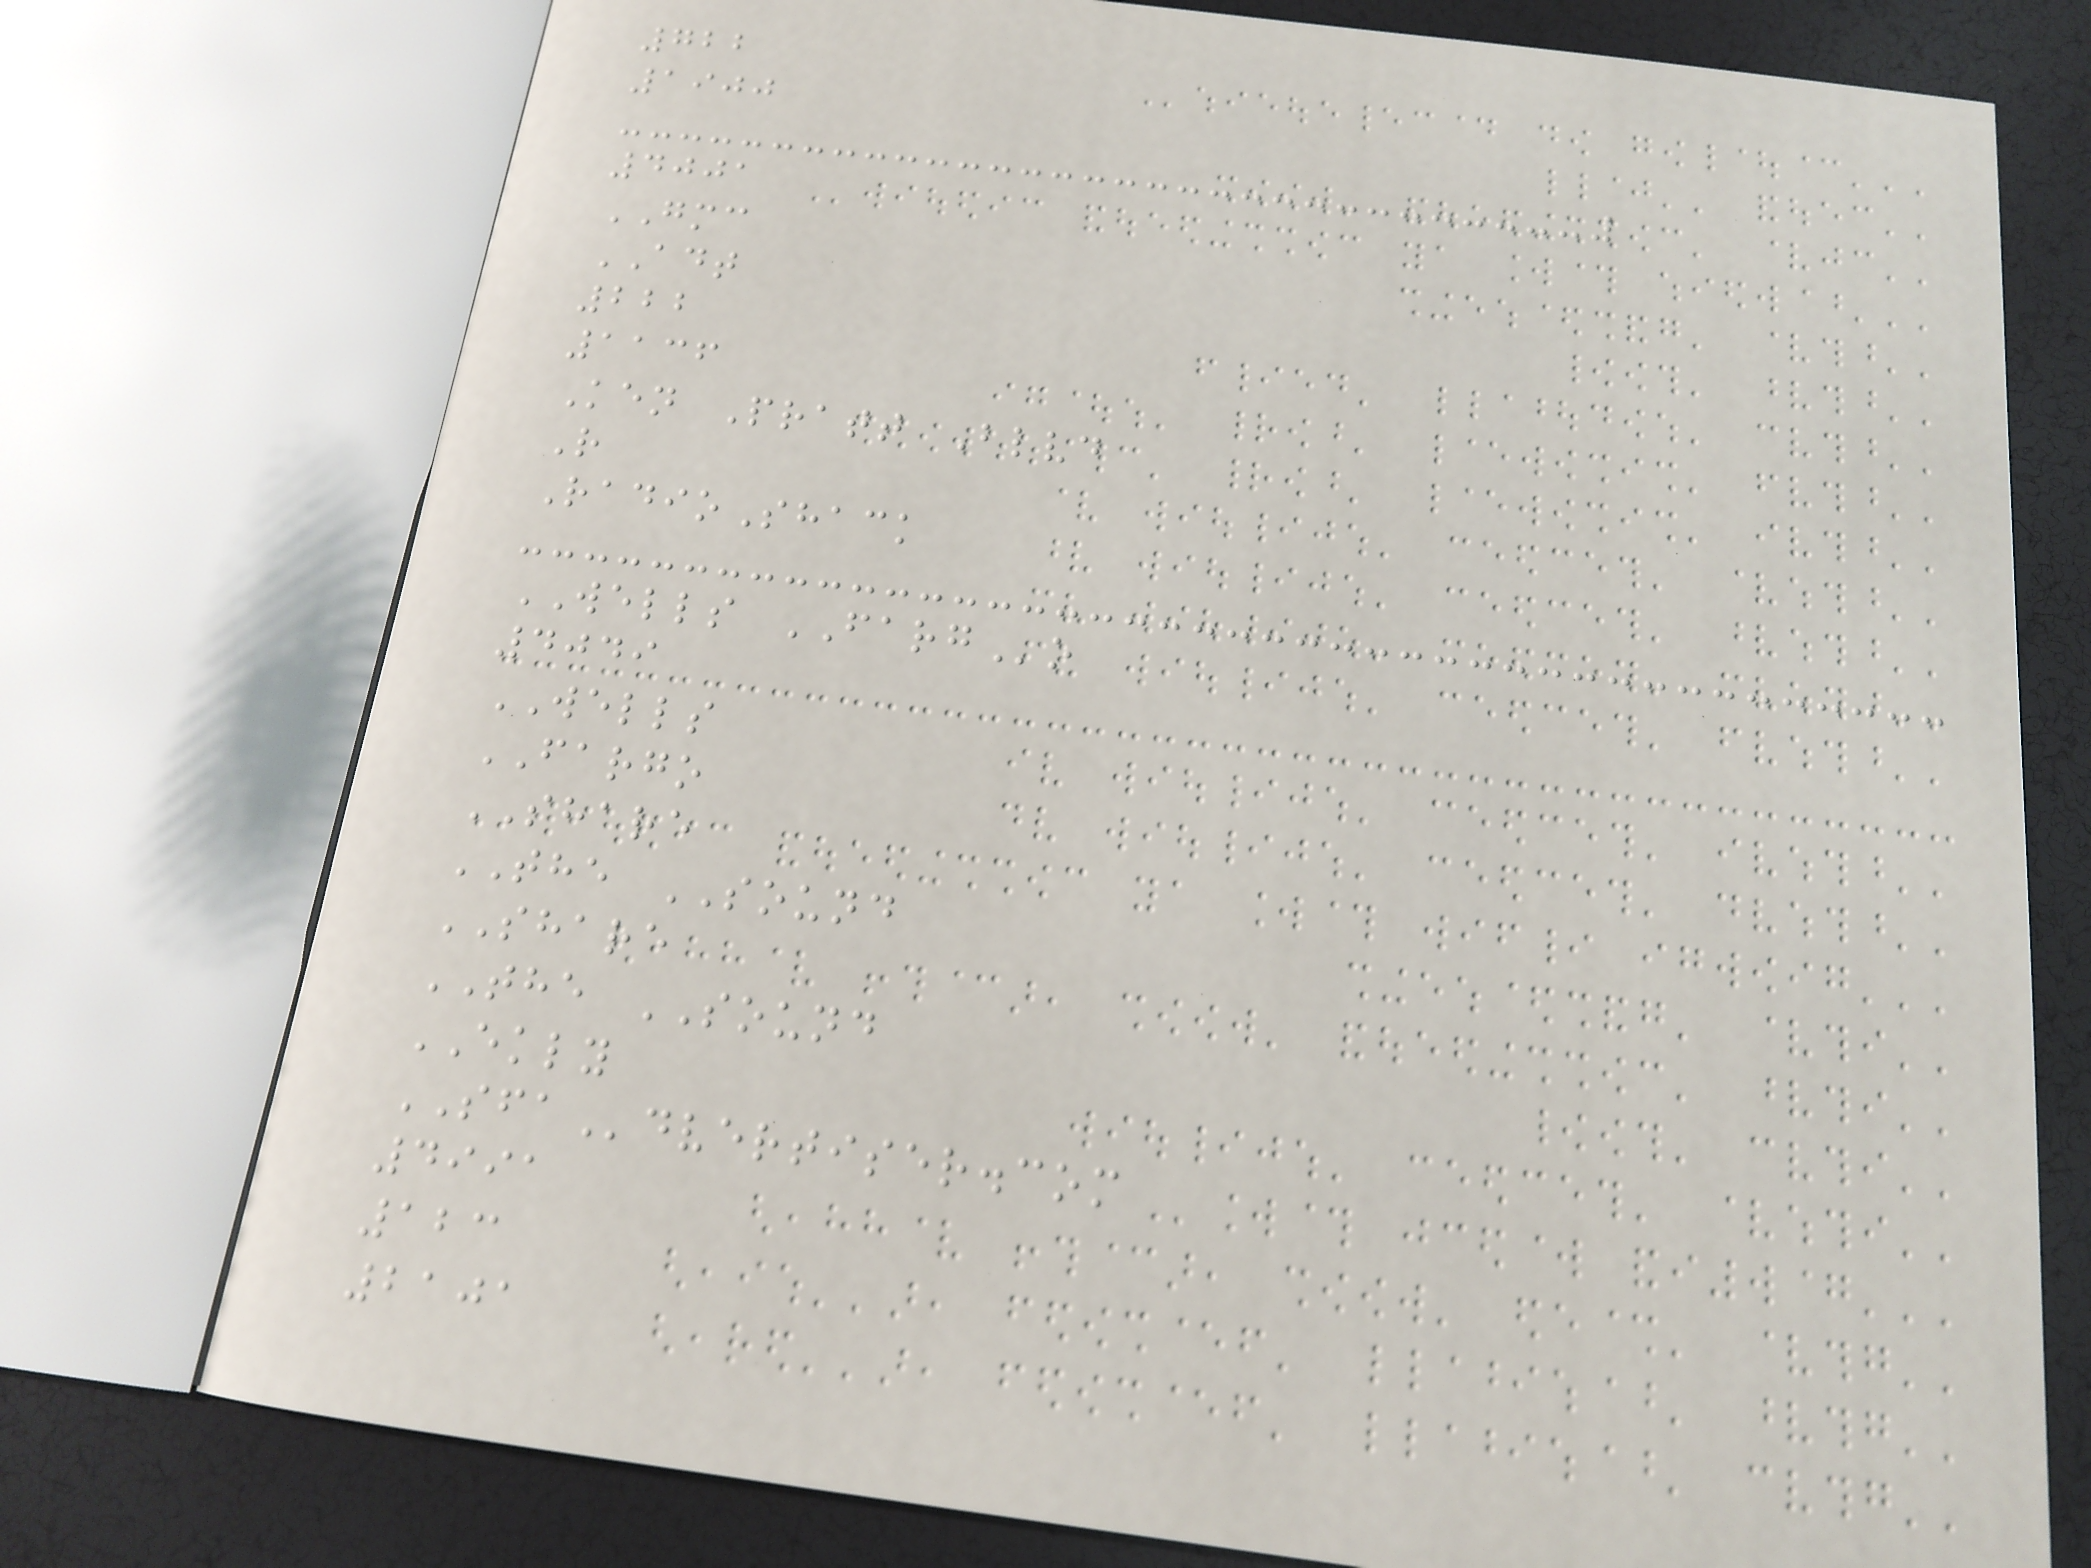722
1900
4001
GMC
ADT
222
1136
Ken Pratt Blvd
R
RadioShack
WELLS FARGo
4049
WELLS
FARGO
SHARE
THE SOUND
SHARE
THE SOUND
EKLY
SFAdvertiser.com
4991
123
2101
